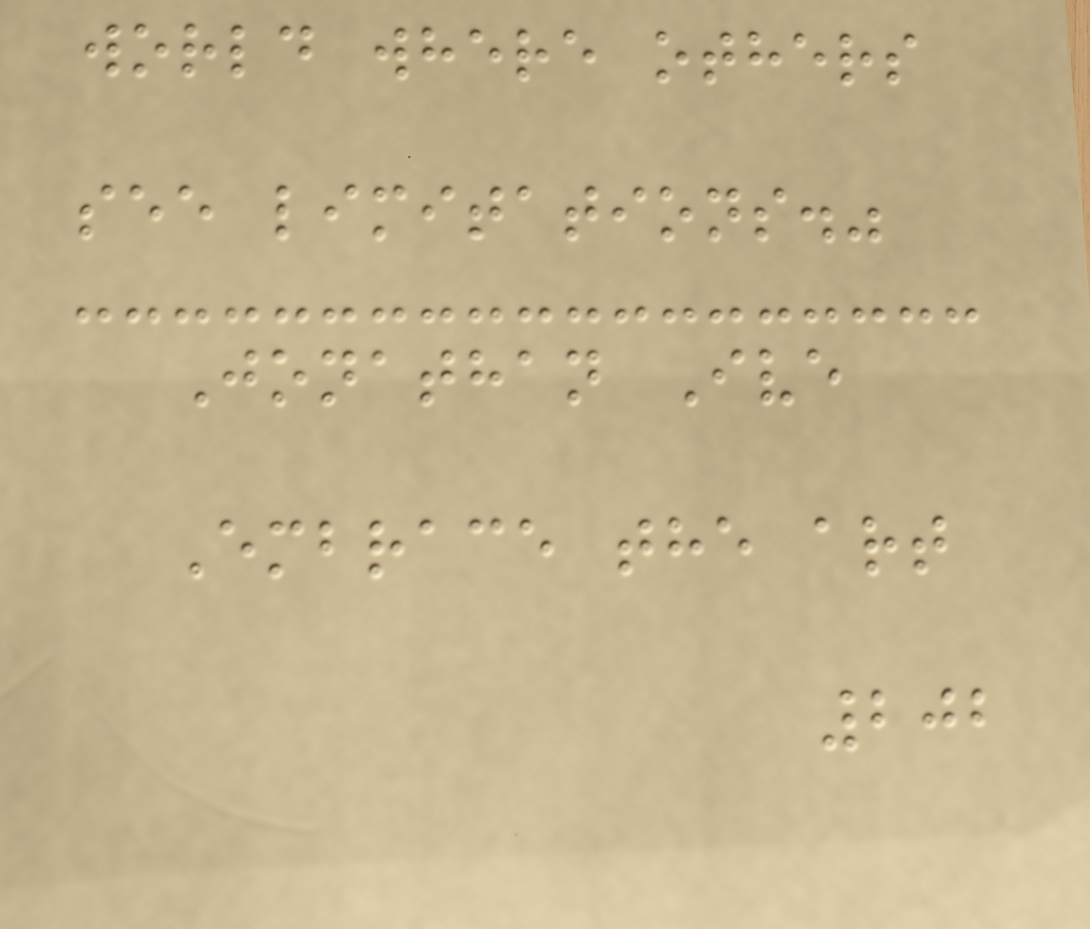world where others
see limitations."
Jonathan Ive
Embrace the art
202
